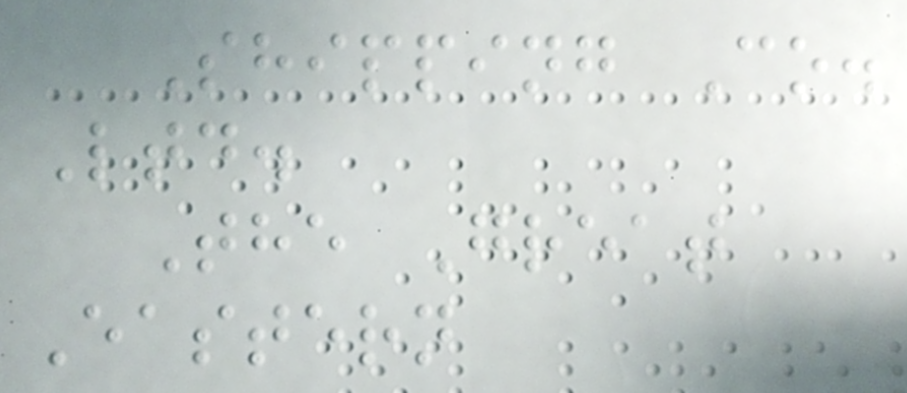Shipping Co.
Ltd.
The Great
Eastern
